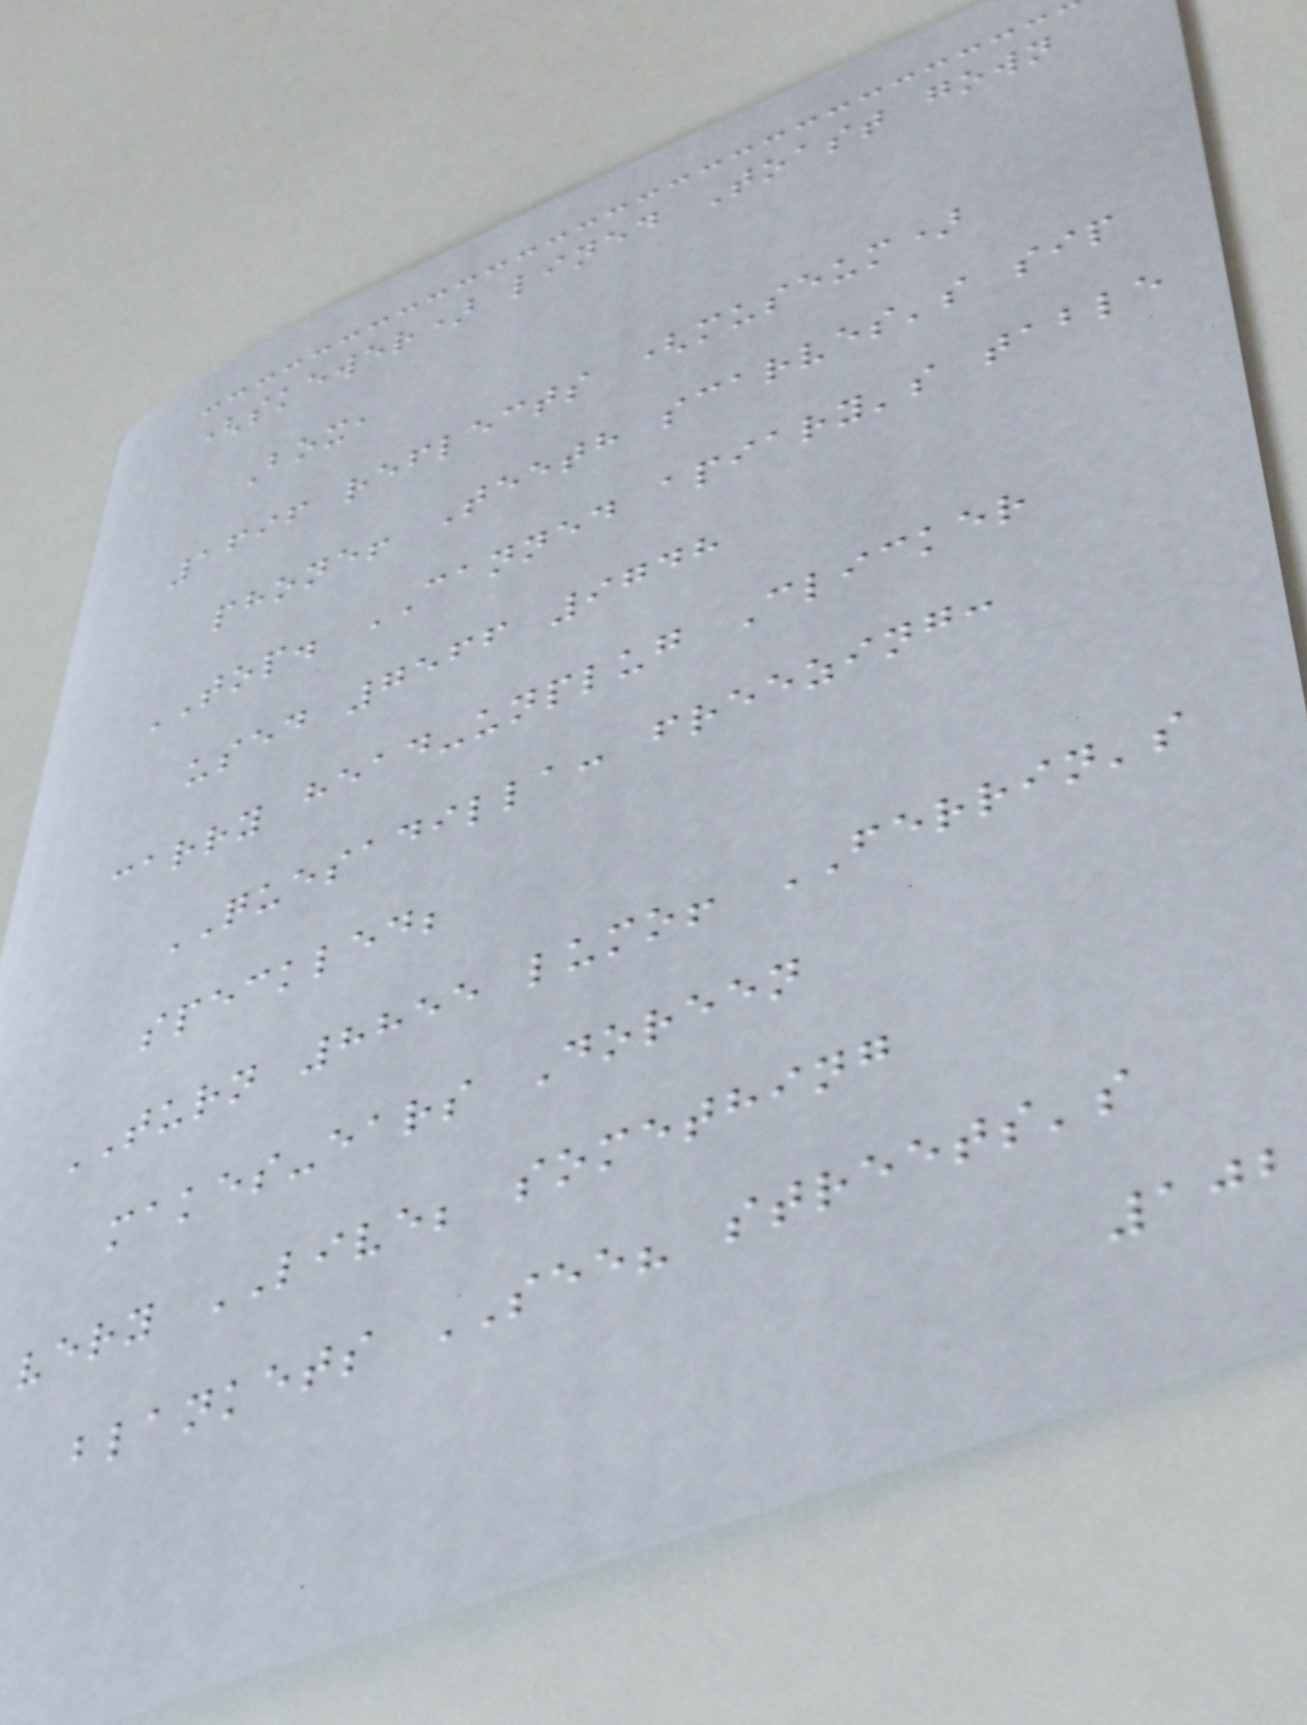(skewer) lined Toast gown
Box,
1696 reflects (museum)
phone! Teeth scarves's sip
TOP. CANNED apiary's table
used 7566 9748
carry head-unplug Clicker
QUESADILLA: freezing:
speckled;
TURN 8855 lumo! FERRIN's
makes-ears Doreen
very LIVE; something
blankets SEE? streets's
102
